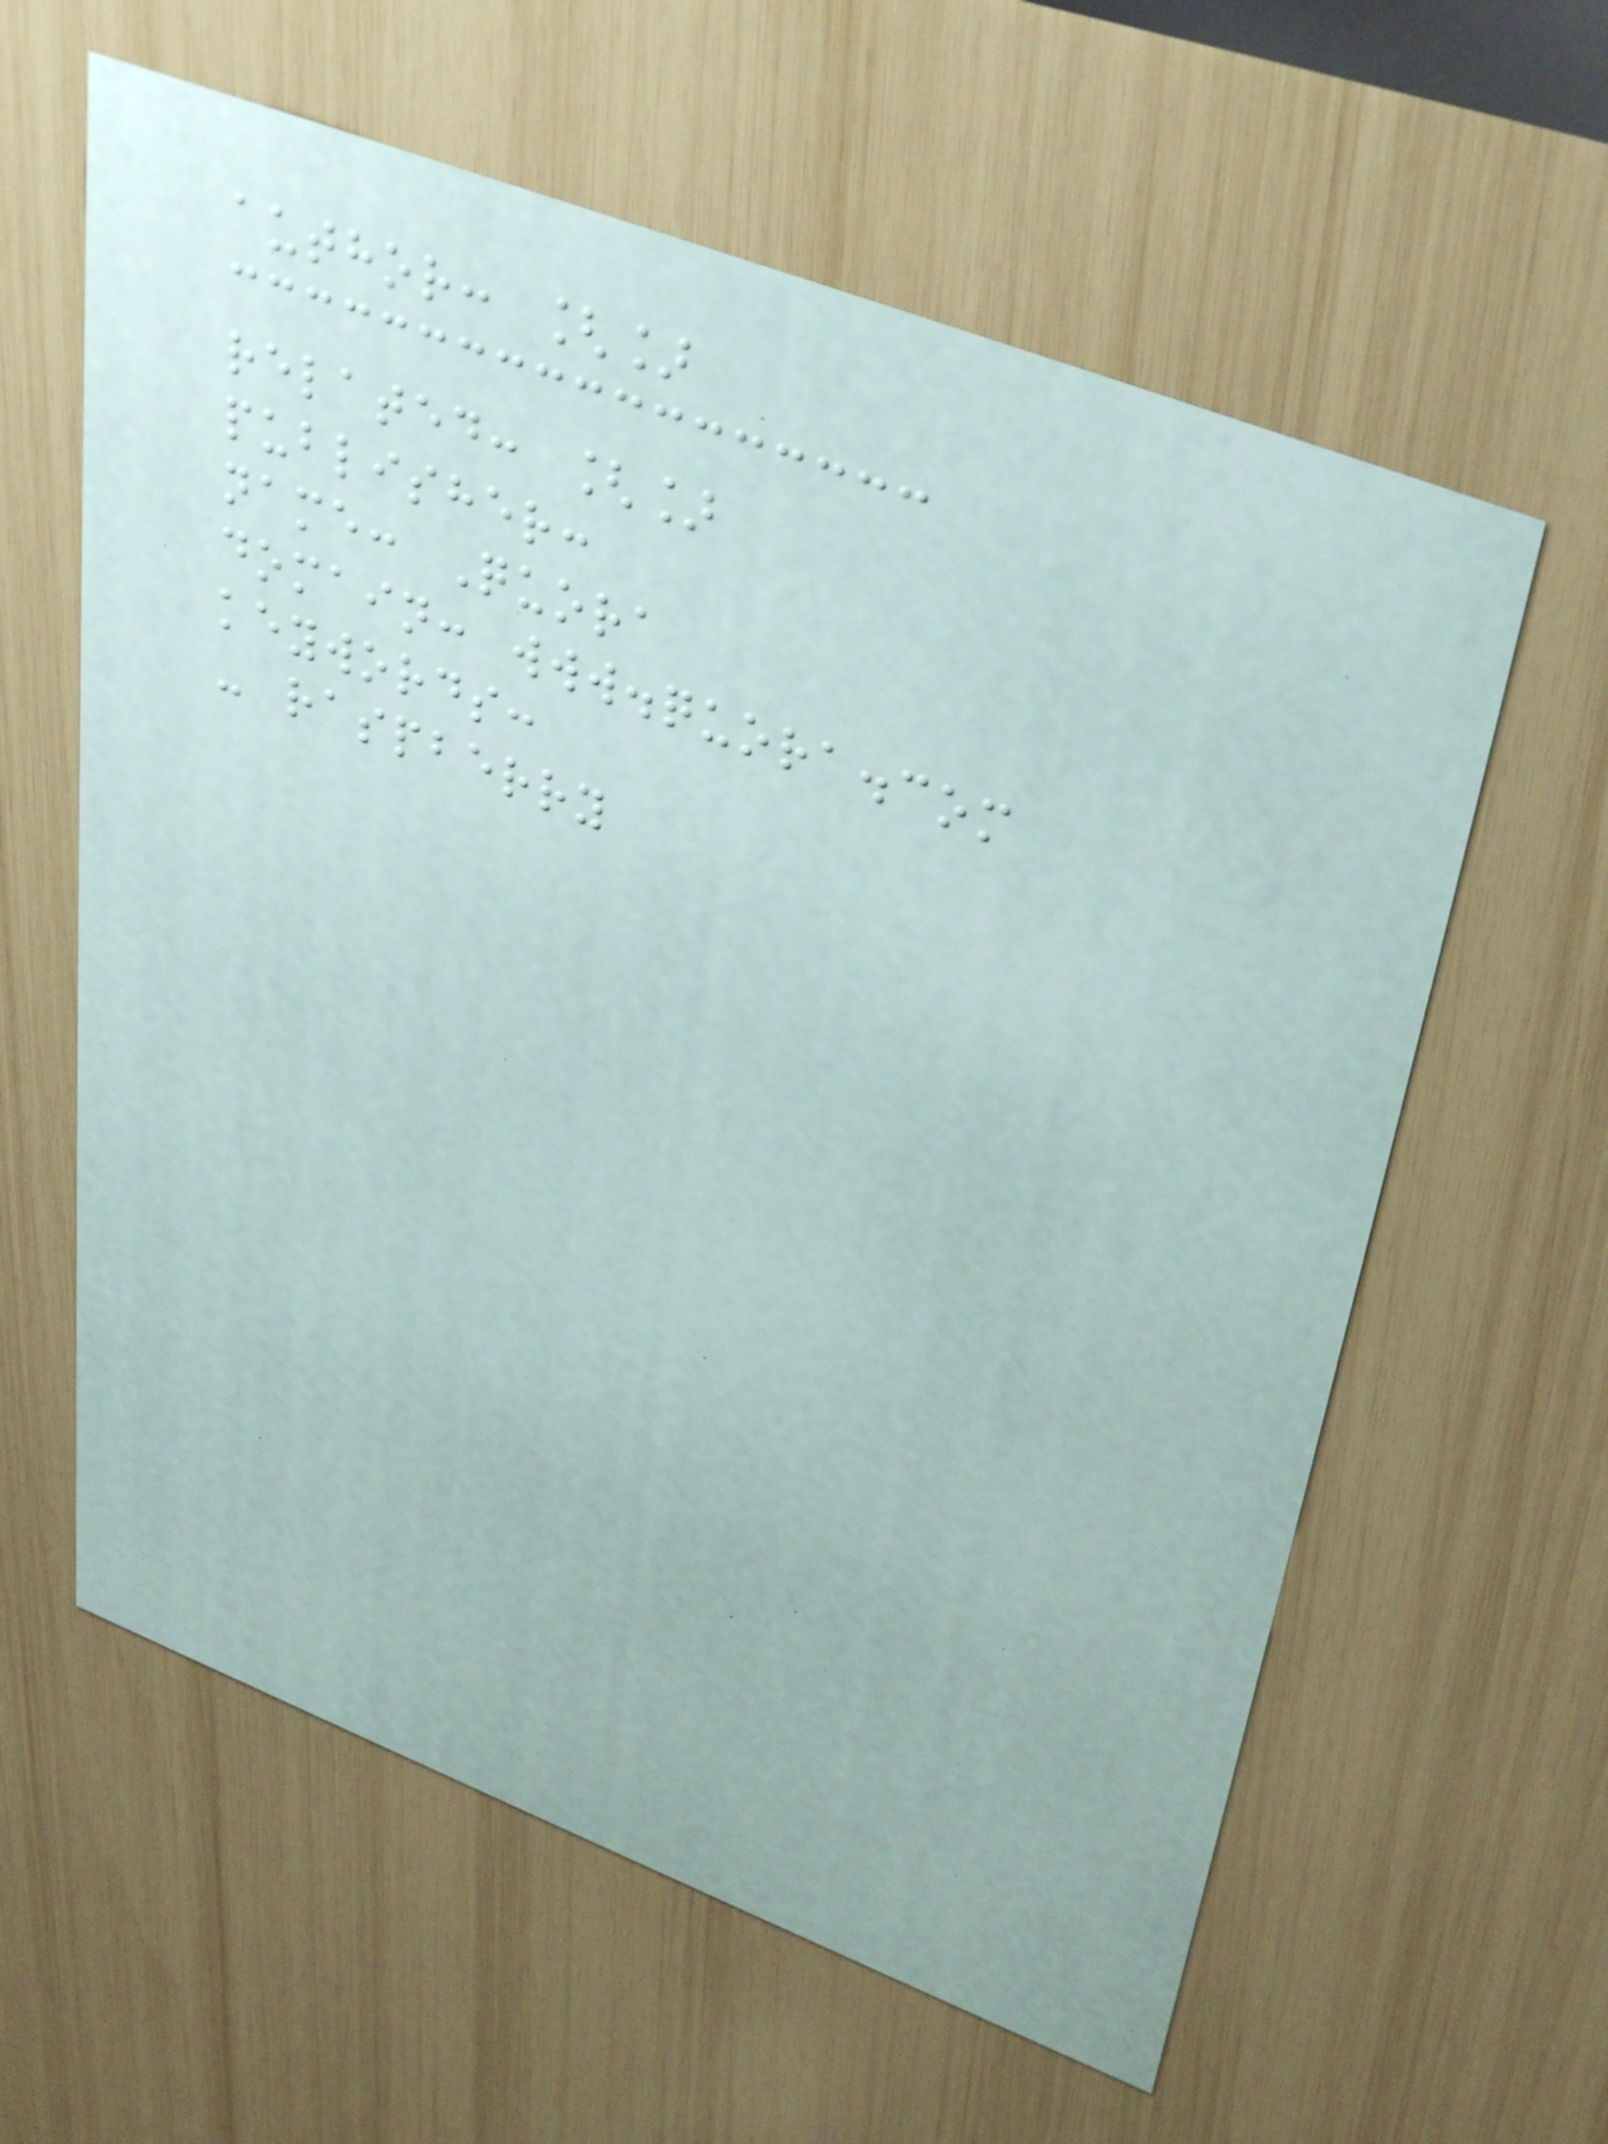author: []
related: []
publisher:
name: Quora
domain: www.quora.com
keywords:
- raspberry
